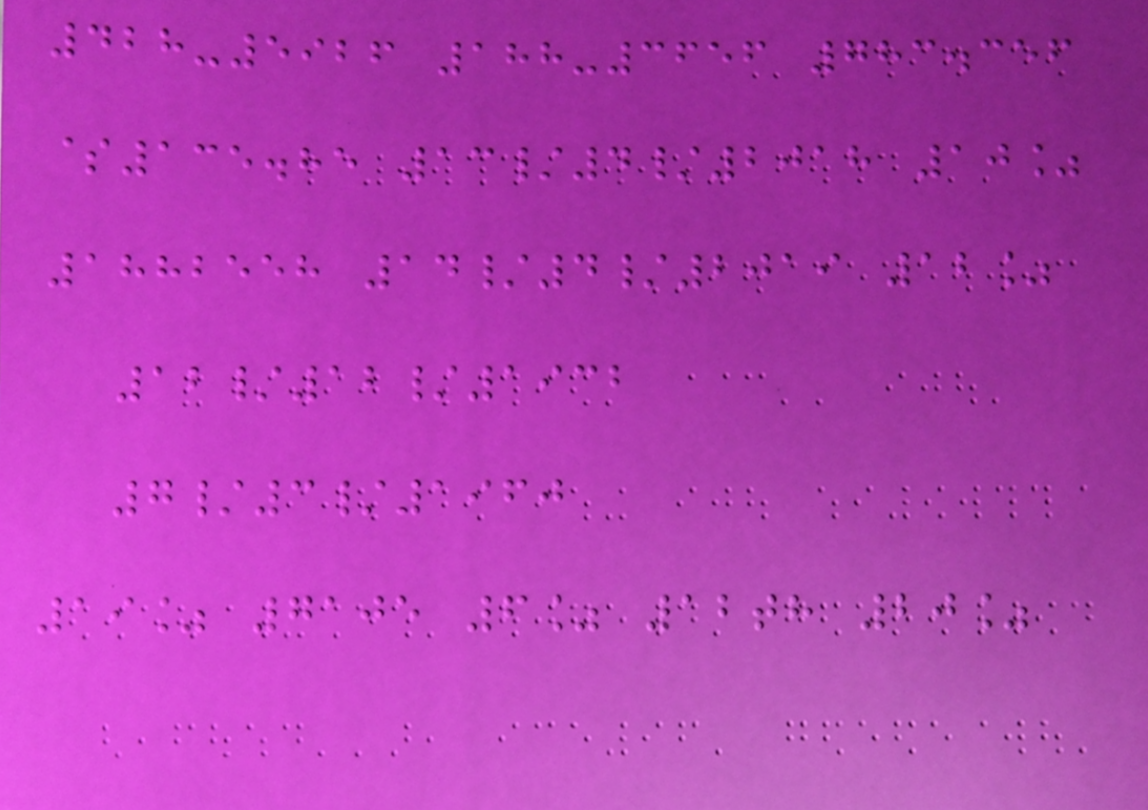428-5926 188-3656 783.356
$135.85 13/4/2018 10%
1882558 14/4/2019 12%
12/12/1932
7/3/1960
19% 7105 6% 12th 20%
